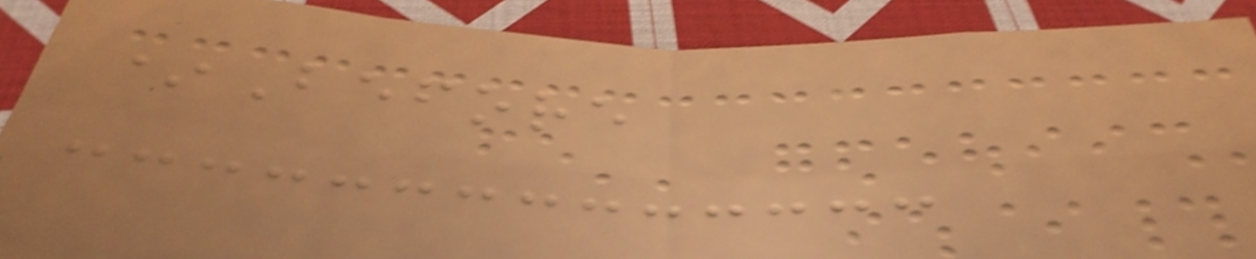*Before
